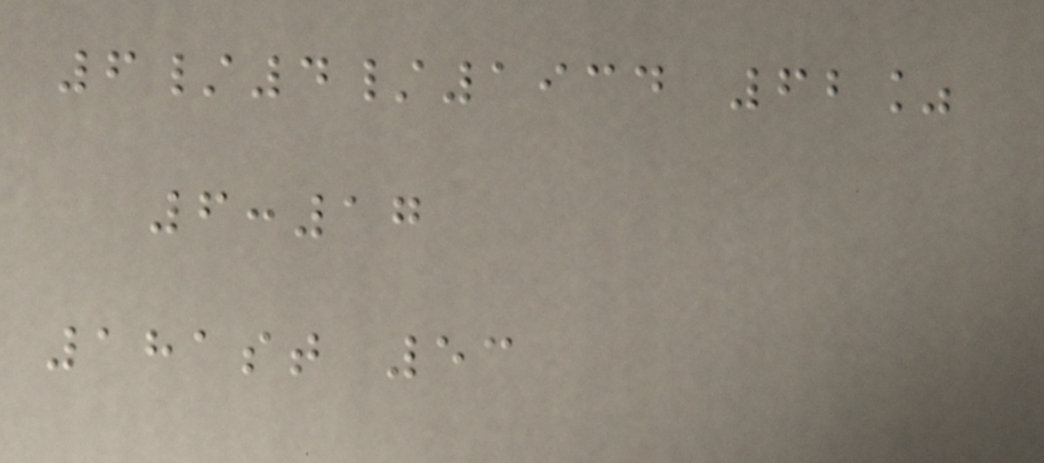6/4/1934 62%
6:17
181st 53
